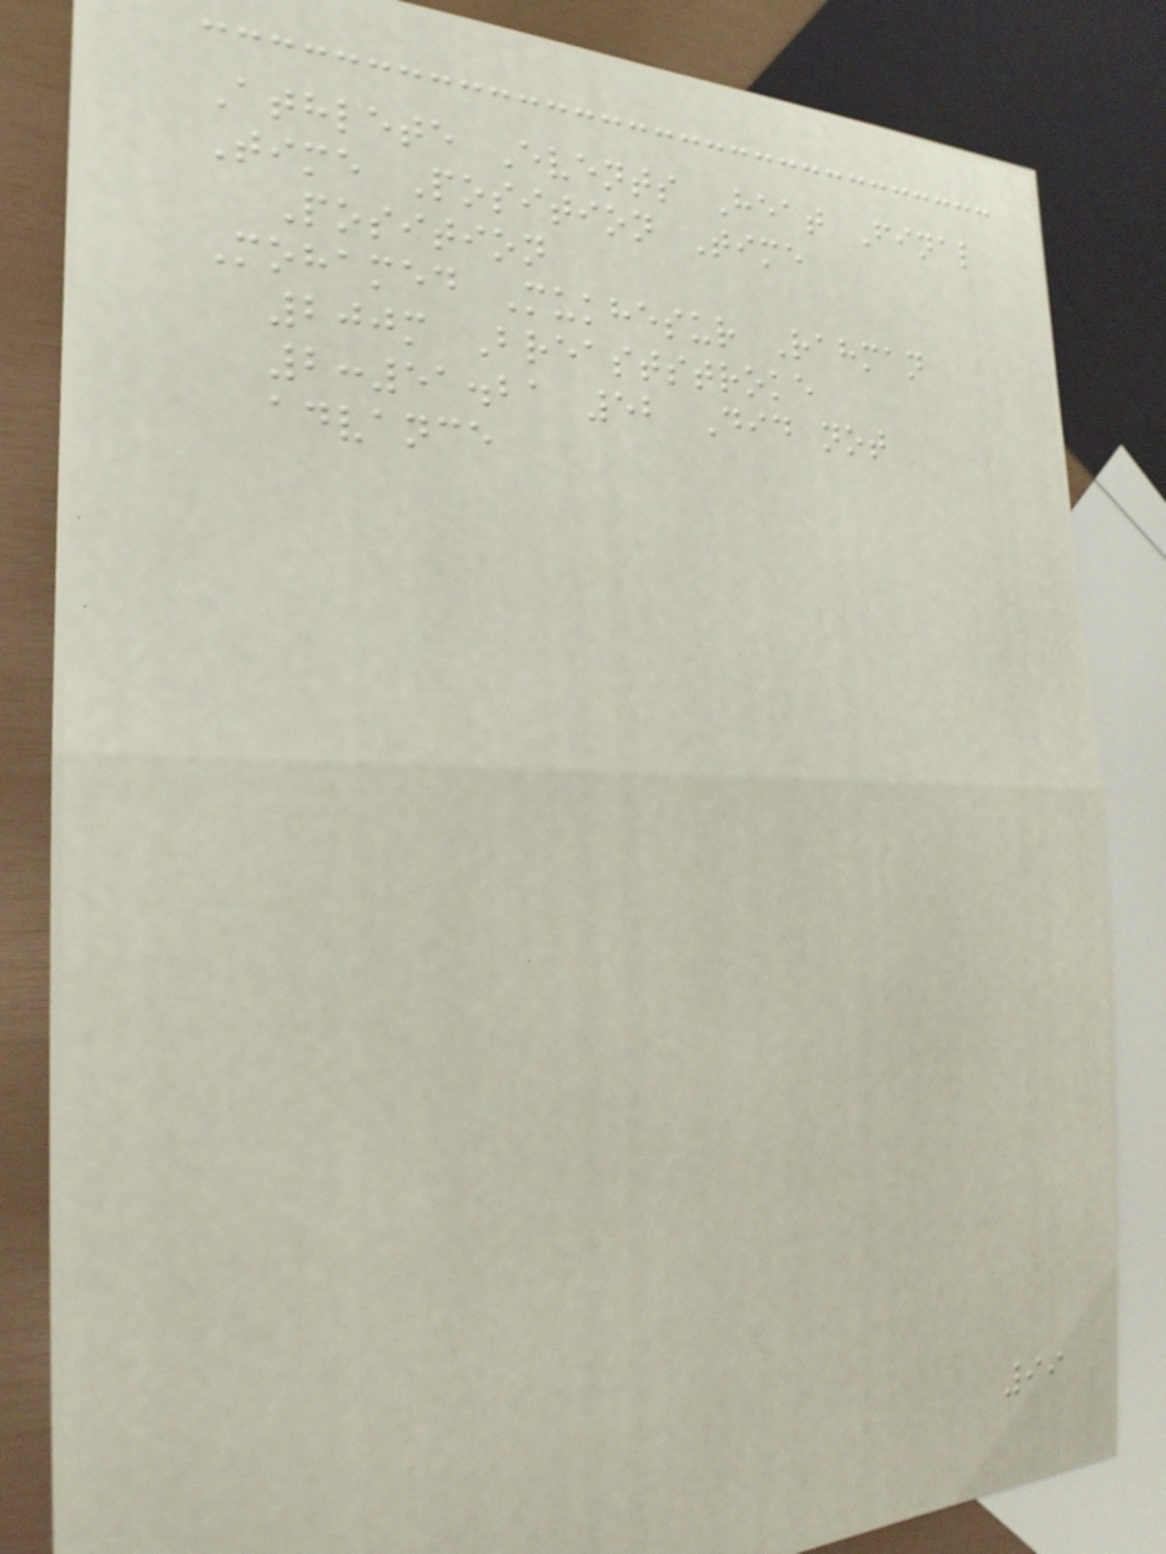Athlete Events Heat Final
Time Position Time
Position
Mohamed Mukhesur Rahman
200m Breaststroke
2:51.21 52 Did not
advance
99
